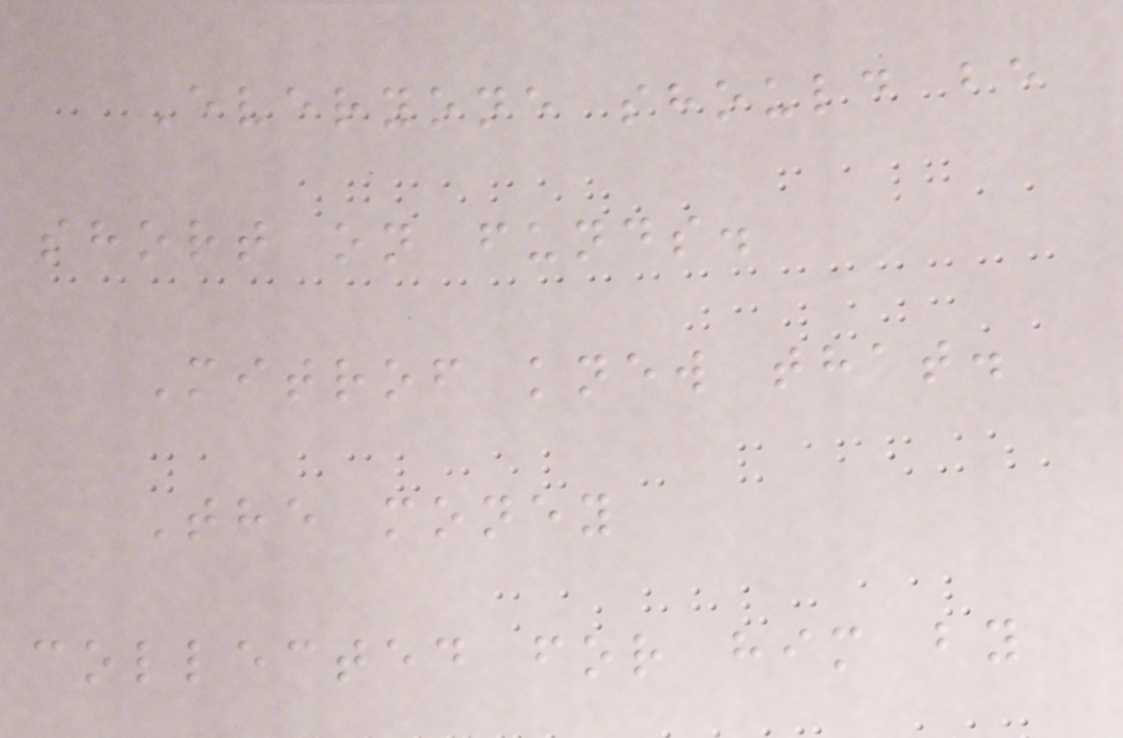Everyone should be
short on funds.
Mitrof knew that.
The money
collected for him by
